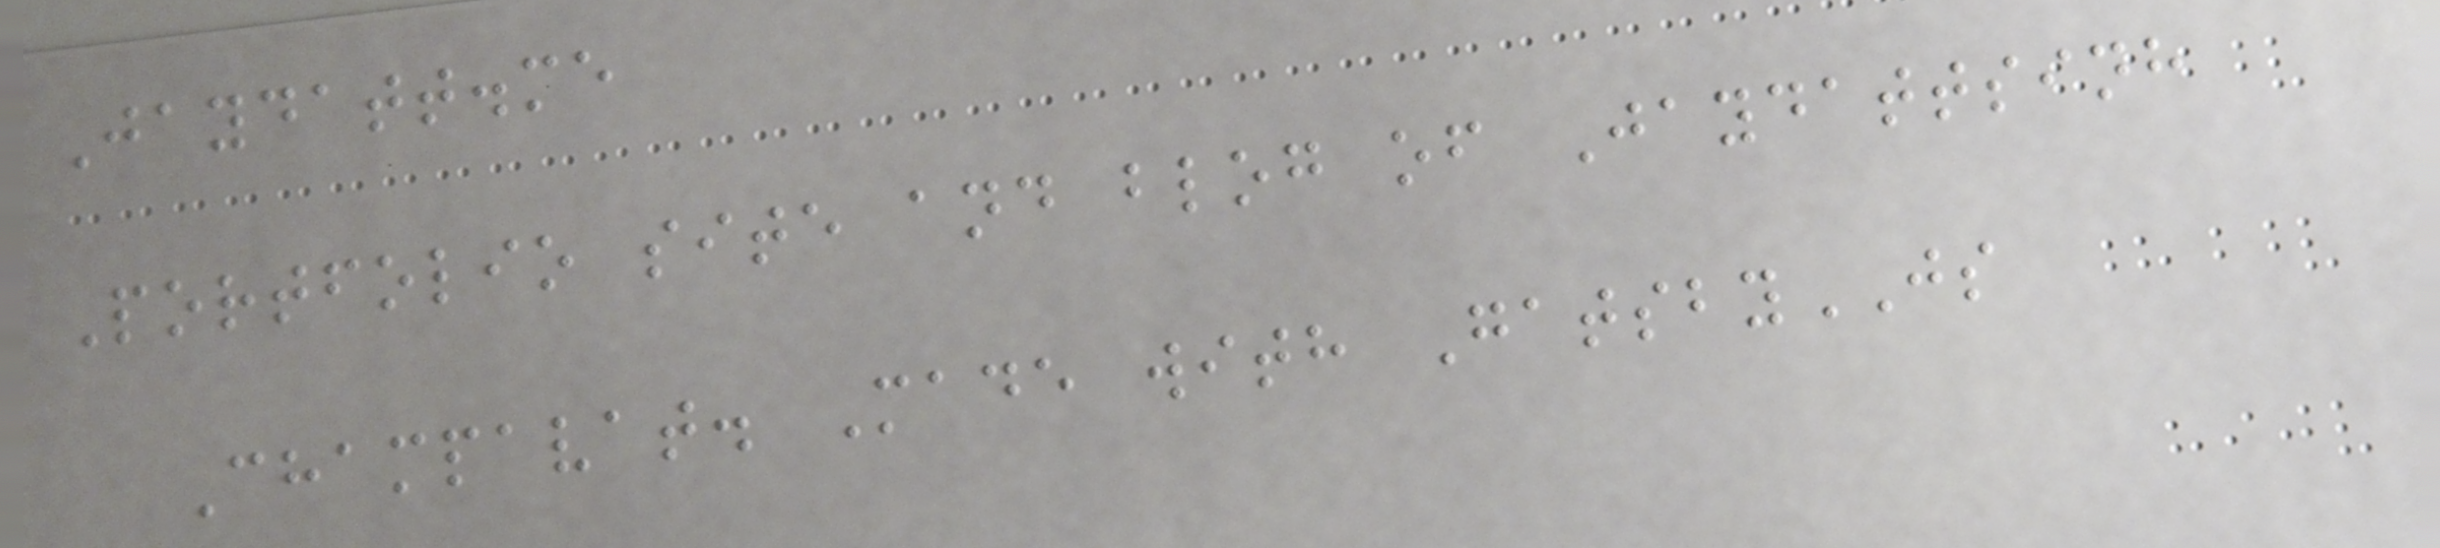Jaydatt.me
Portfolio site and blog of Jaydattsinh
Champavat. Made with GatsbyJS
